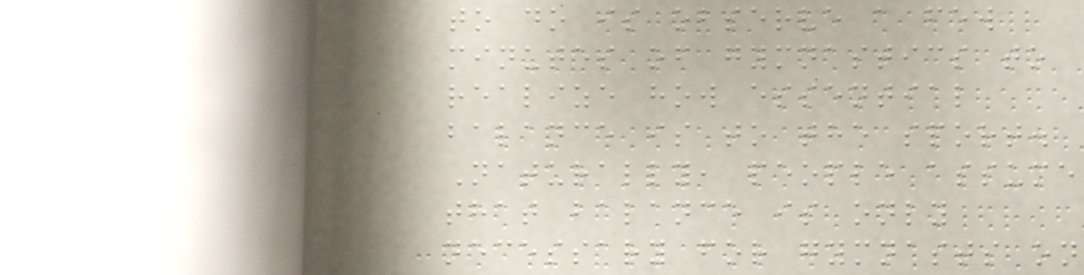to do is observe a few
minutes of gymnastics to
realize how essential
balance is to the sport.
Naturally, people assume
that balance is only
necessary for gymnasts on
